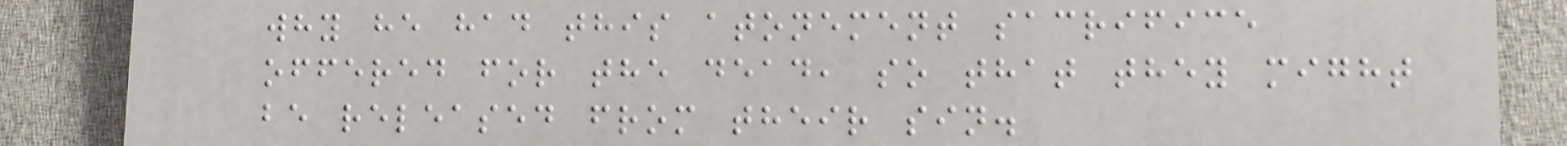why he had this atonement sacrifice
offered for the dead, so that they might
be released from their sin.
